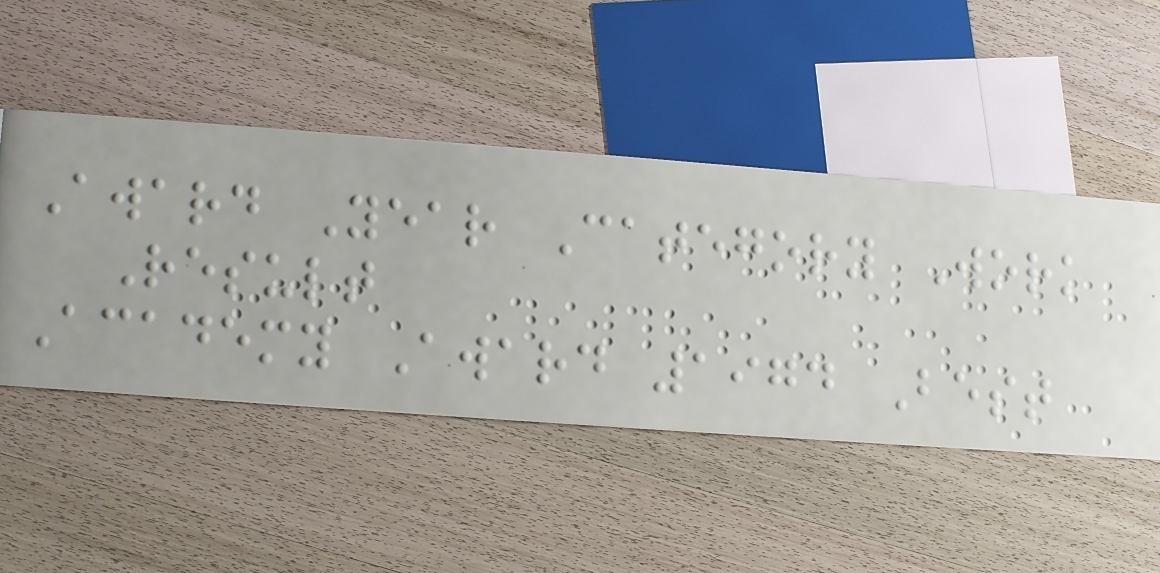Award Year Category Work
Result
Academy Award 1974 Best
